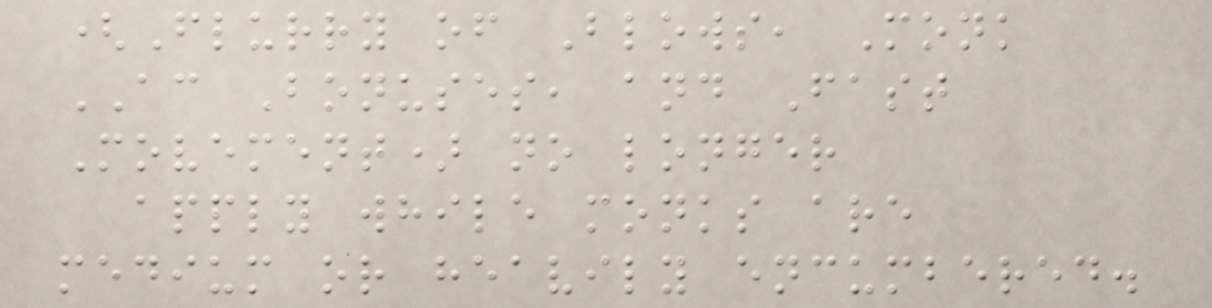(Flurry of Blows, Monk
AC Bonuses, and Fast
Movement) no longer
apply while monks are
medium or heavily encumbered.
